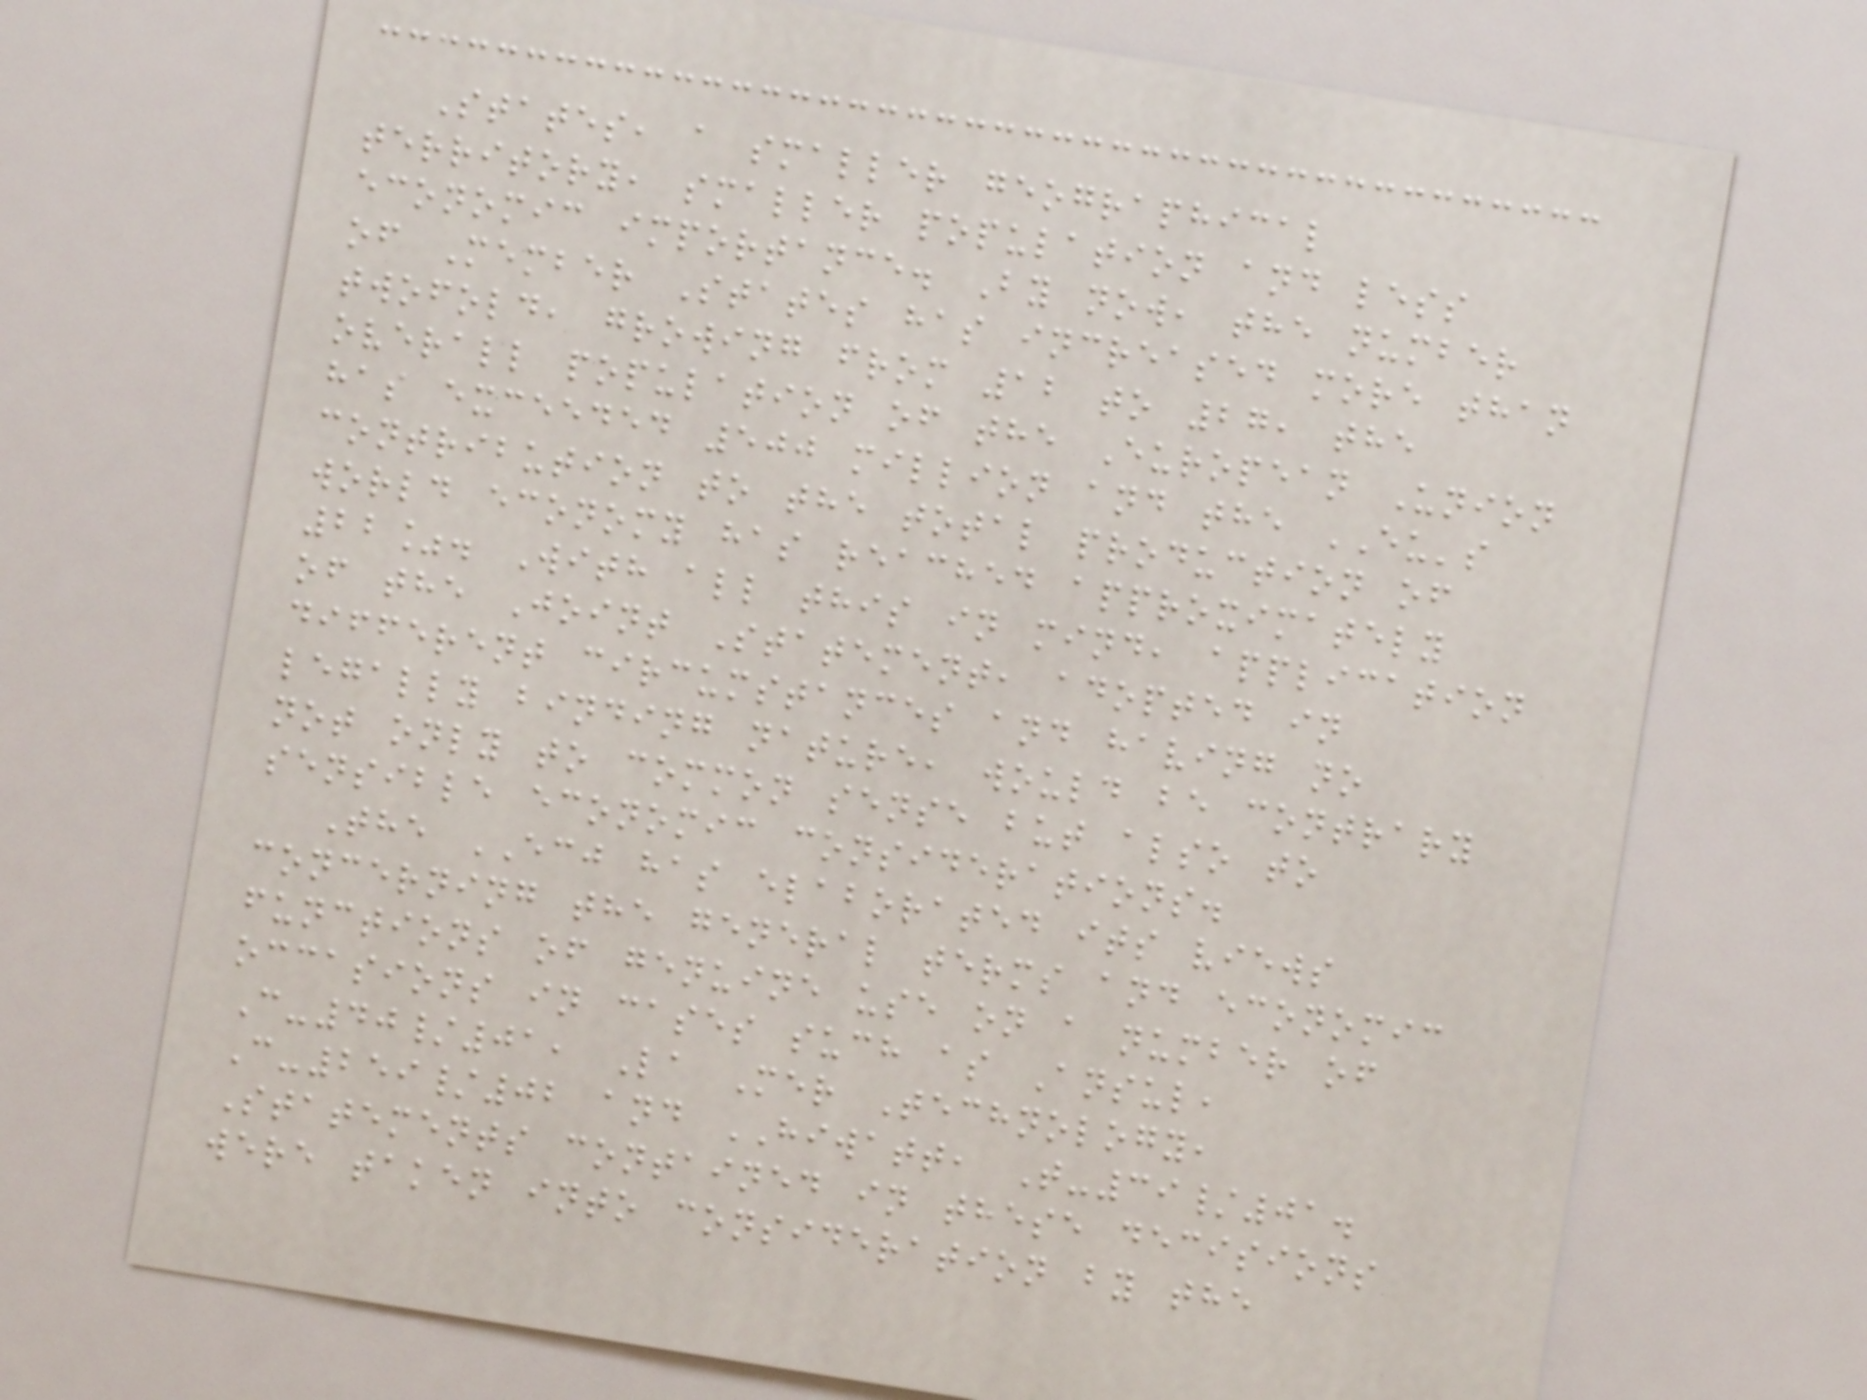States, a smaller geographical
territory, smaller population and less
economic importance. By now, the number
of Member States has increased more than
twofold, growing from 12 to 27, the
overall population of the European Union
has exceeded 500 million and the EU's
contribution to the total production of
world economy has reached approximately
22%. With all this in mind, application
of the Joint Statement, adopted in
different circumstances and having no
legally binding nature, would be contrary
not only to common sense but also to
sensible economic considerations.
The ECJ has elaborated its views
concerning the general terms and economic
functions of genuine use on a number of
occasions in cases such as Ansul,
C-40/01, La Mer Technology,
C-259/02 and HIWATT, T-39/01.
Statements contained in these decisions
were taken into consideration by the
